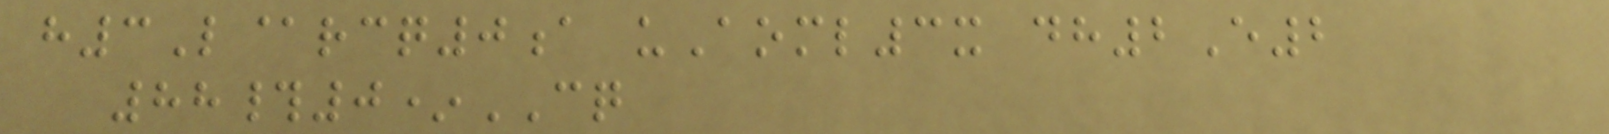h3L@rcq0a uAoml3x dh2E2
88#0*CQ
